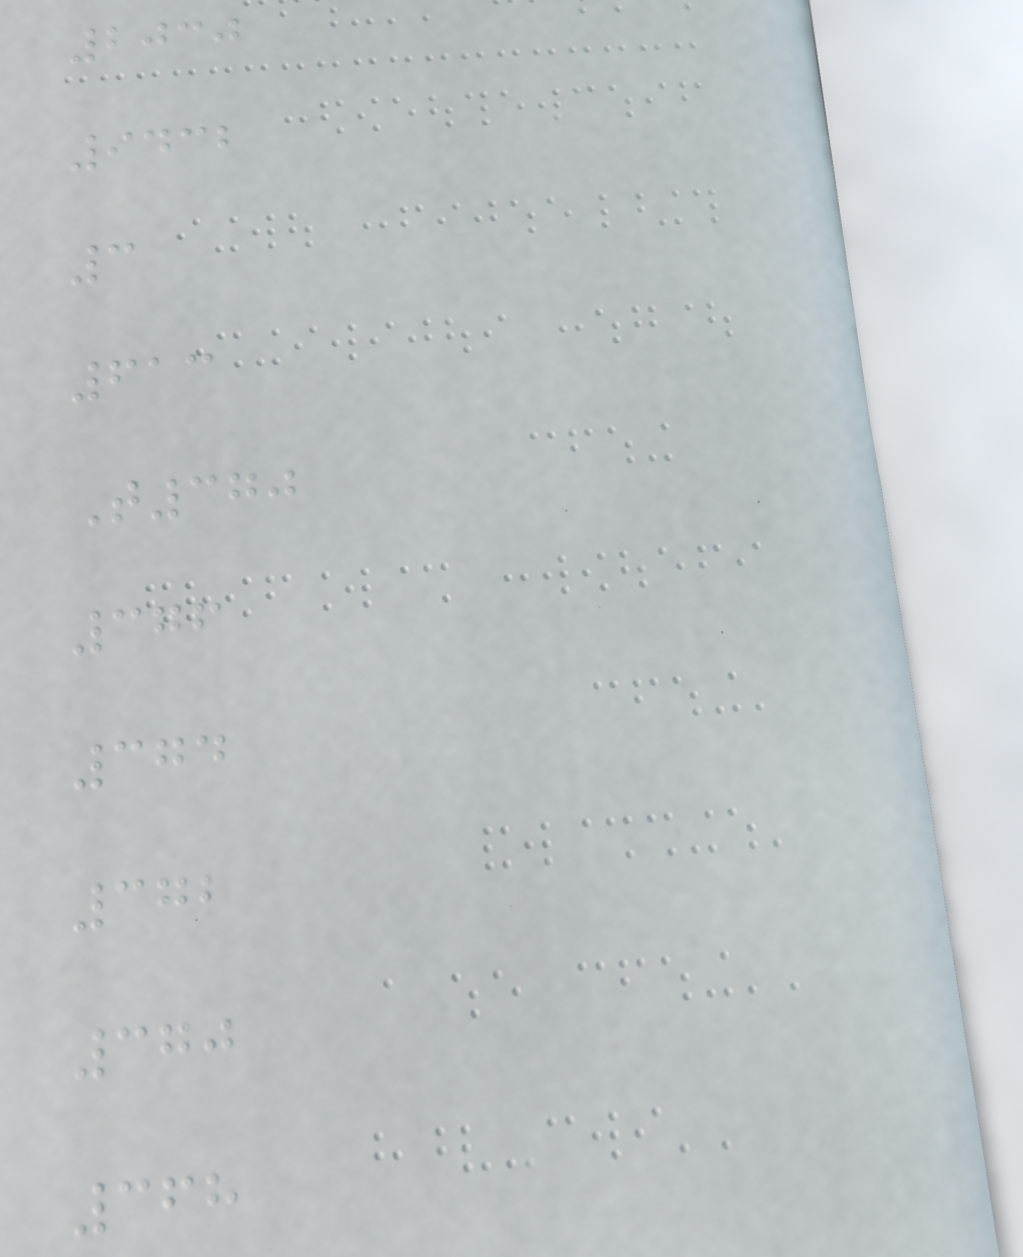2030
9432
3
613
T370
376
374
372
370
368
